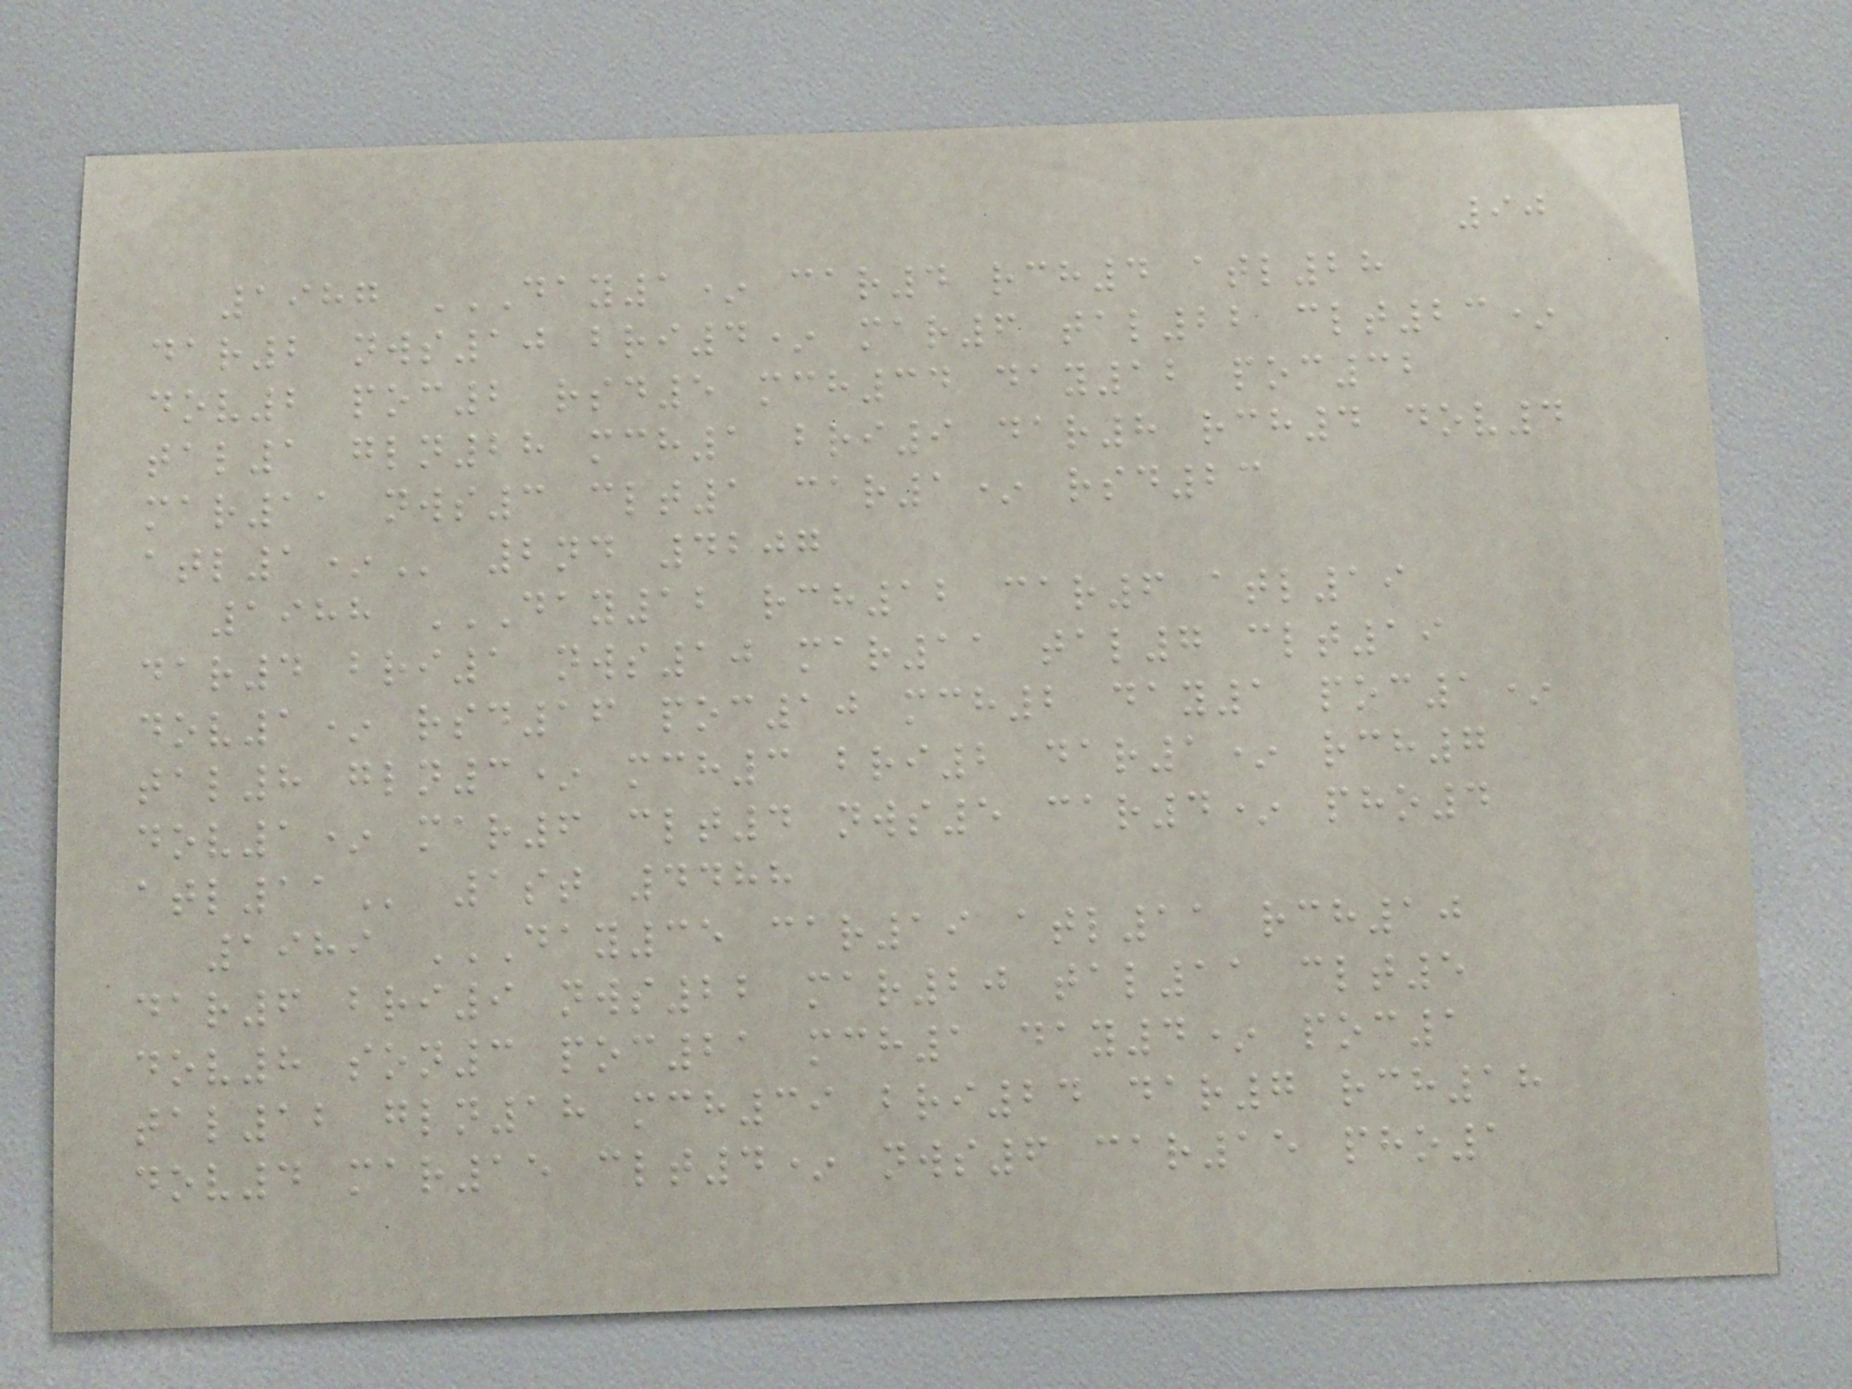90
1987 DAY1* CAR4 RCH4 ATL28
DAR2 NWS10 BRI4* MAR6 TAL22 CLT23*
DOV2 POC2 RSD5 MCH34 DAY12 POC32
TAL1 GLN28 MCH1 BRI9 DAR8 RCH4 DOV4
MAR11 NWS3 CLT1 CAR1* RSD23
ATL1* 2nd 4207
1988 DAY12 RCH12 CAR6 ATL19
DAR4 BRI1 NWS10 MAR11 TAL7 CLT19
DOV1* RSD16 POC10 MCH2 DAY1 POC1*
TAL8 GLN3* MCH3 BRI2 DAR1* RCH7
DOV1* MAR6 CLT4 NWS5 CAR4* PHO4
ATL11 1st 4488
1989 DAY35 CAR19 ATL11 RCH10
DAR6 BRI9 NWS22 MAR20 TAL11 CLT5
DOV8 SON3 POC21 MCH1 DAY4* POC1
TAL12 GLN18 MCH39 BRI24 DAR7 RCH18
DOV4 MAR15 CLT4* NWS6 CAR15 PHO1
